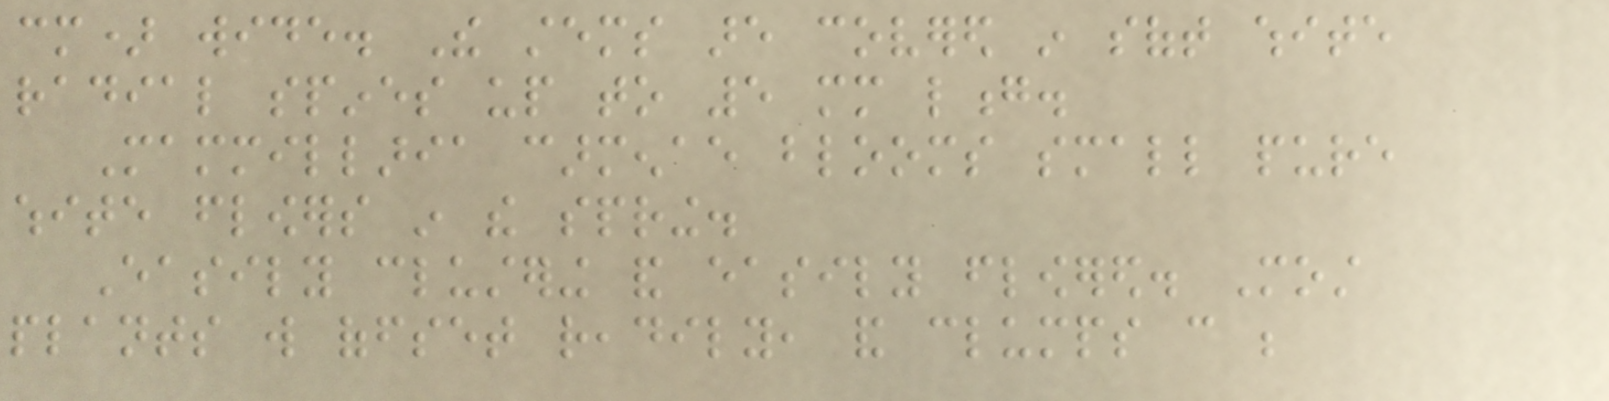cm) wide. The stems are covered in soft white
radial spines up to 5 mm long.
Mammillaria carmenae blooms small pure
white flowers in the spring.
Easily clustering and easily flowered. Most
plants will offset readily, and clumps can be
